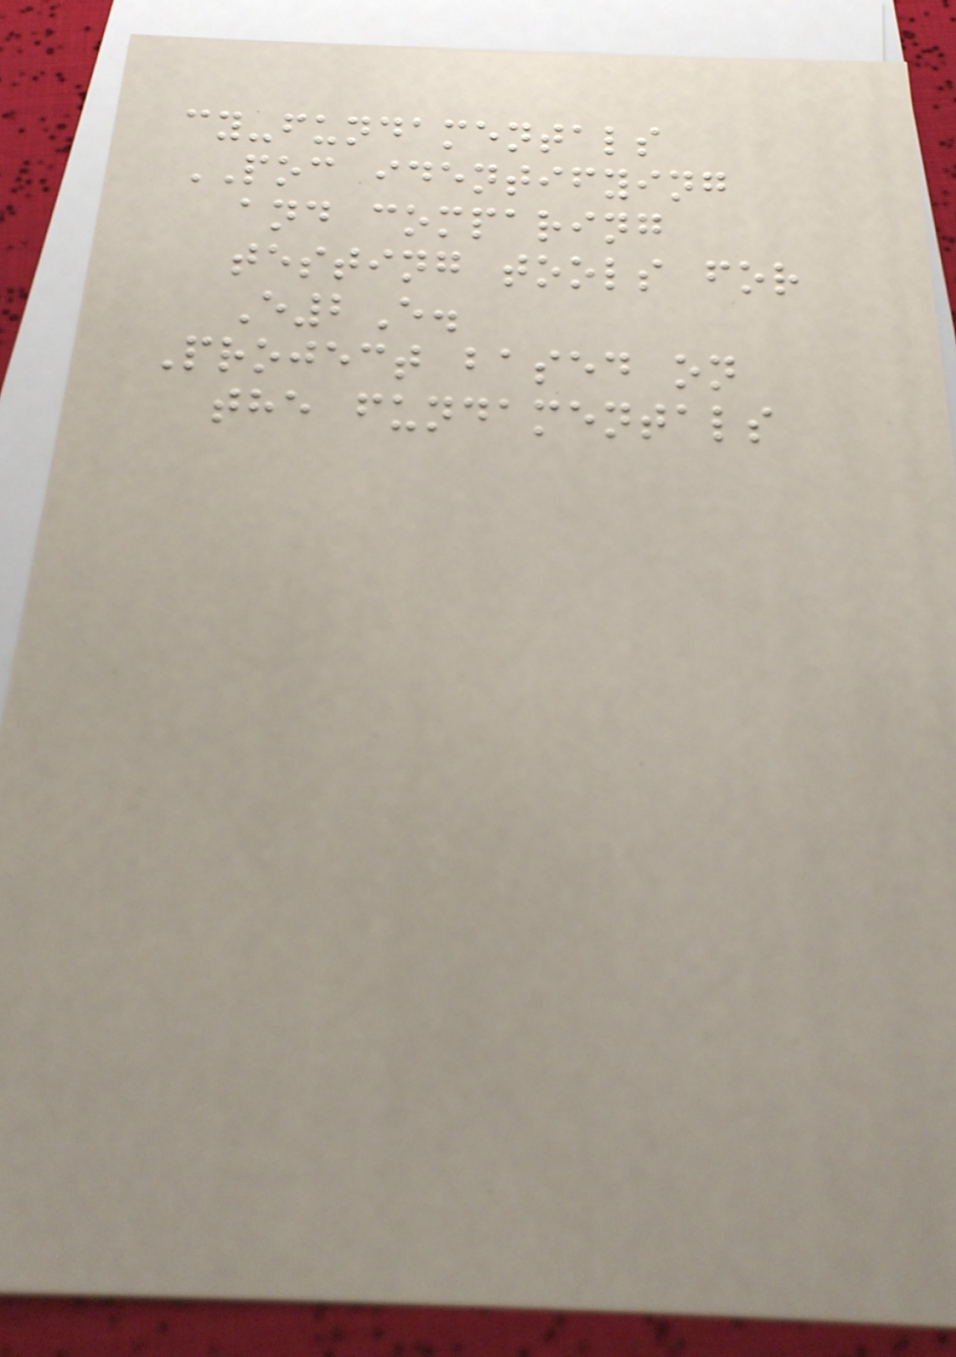cy-fundamentals
POC identifying
and comparing
testing tools for
E2E.
Project based on
the fundamentals
